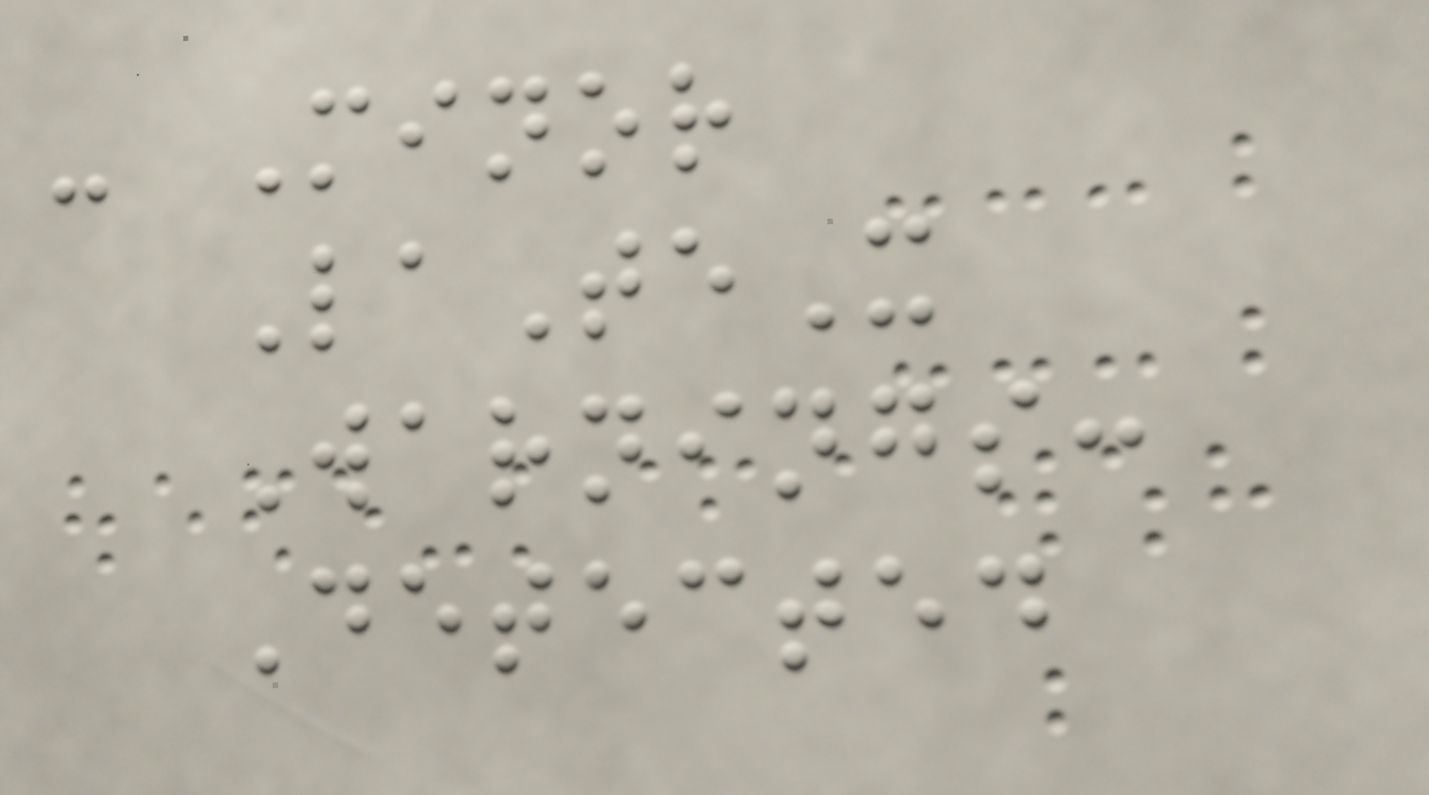- Minor
LaTeX
Warnings:
Detected
